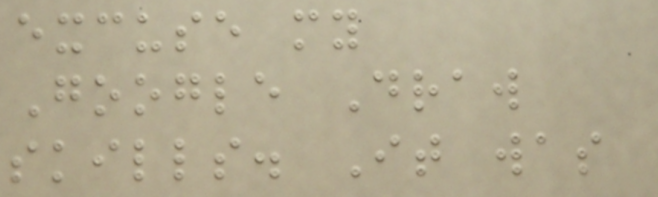excuse my
Google Draw
skills. It was
